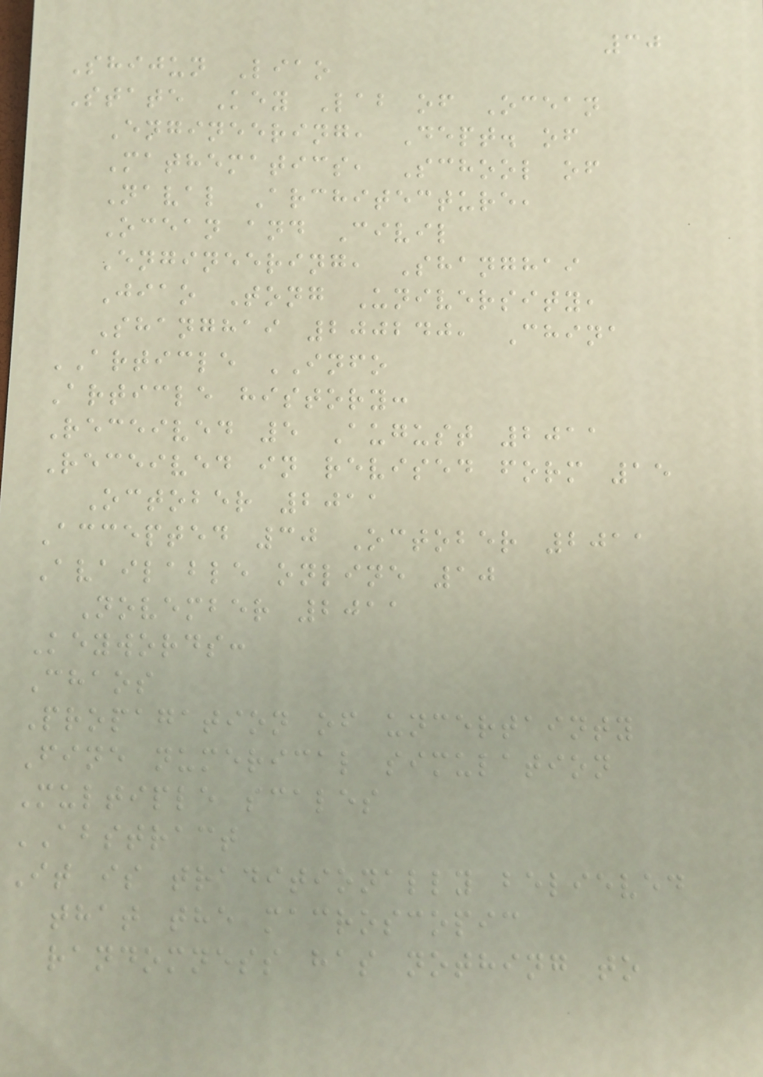30
Shijun Liao
State Key Lab of Ocean
Engineering, Dept. of
Mathematics, School of
Naval Architecture,
Ocean and Civil
Engineering, Shanghai
Jiao Tong University,
Shanghai 200240, China
ARTICLE INFO
Article history:
Received 5 August 2011
Received in revised form 15
October 2011
Accepted 30 October 2011
Available online 10
November 2011
Keywords:
Chaos
Propagation of uncertainty
Fine numerical simulation
Multiple scales
ABSTRACT
It is traditionally believed
that the macroscopic
randomness has nothing to
